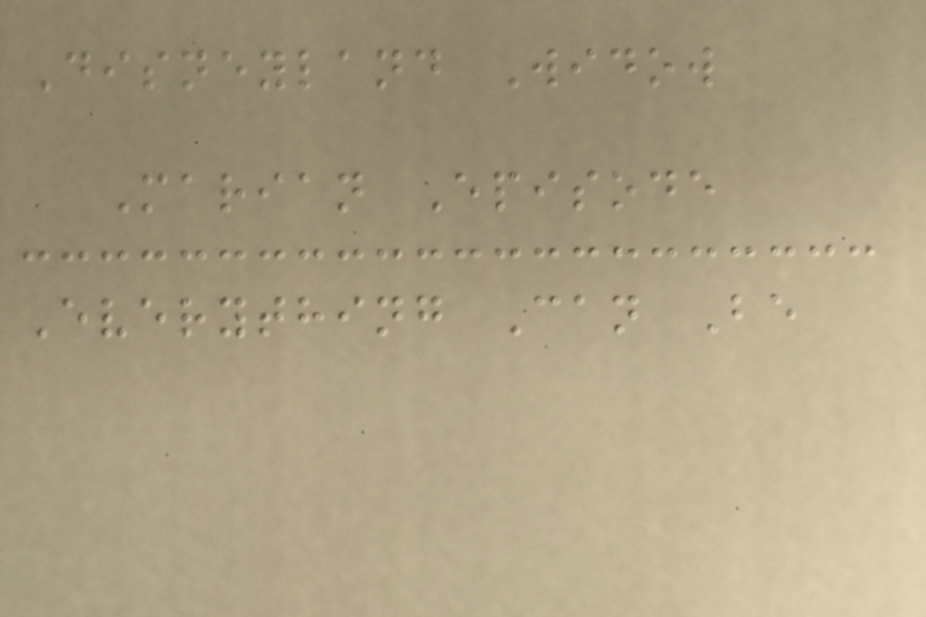Disneyland Widow
Marian Episode
Everything Can Be
